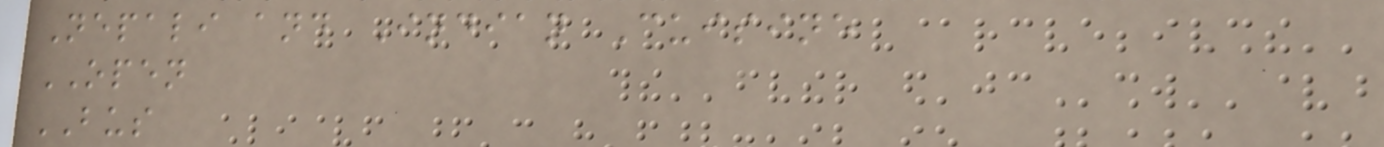Nepali and Indian Cuisine
OPEN
BUS
